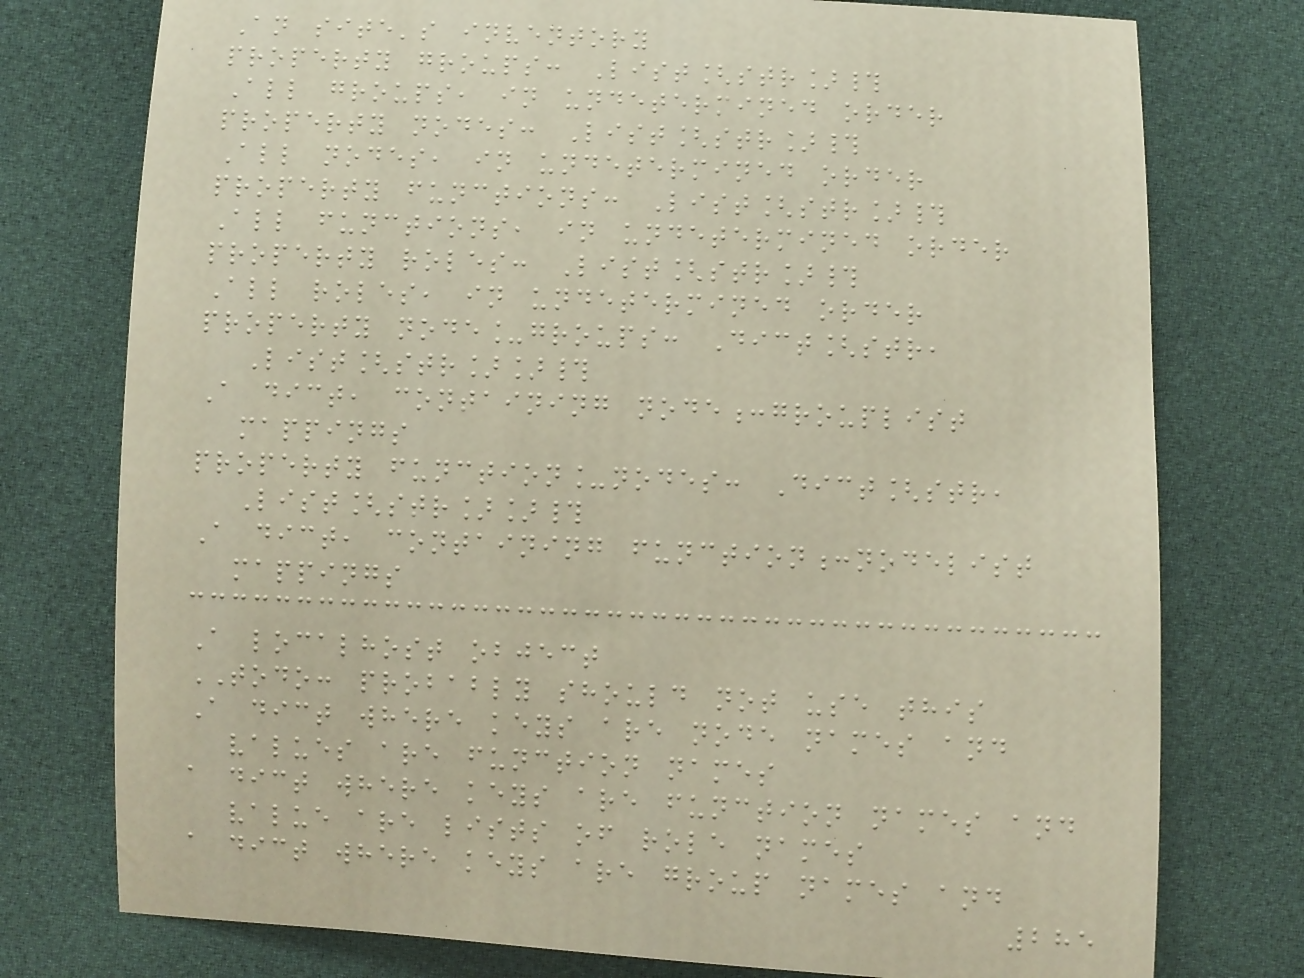An site's inventory
property groups: List[str]#
All groups, in undetermined order
property nodes: List[str]#
All nodes, in undetermined order
property functions: List[str]#
All functions, in undetermined order
property roles: List[str]#
All roles, in undetermined order
property node_groups: Dict[str,
List[str]]#
A dict, containing node:grouplist
mappings
property function_nodes: Dict[str,
List[str]]#
A dict, containing function:nodelist
mappings
A localhost object
TODO: probably should not use this
A dict where keys are node names and
values are function names
a dict where keys are function names and
value are lists of role names
a dict where keys are group names and
285
